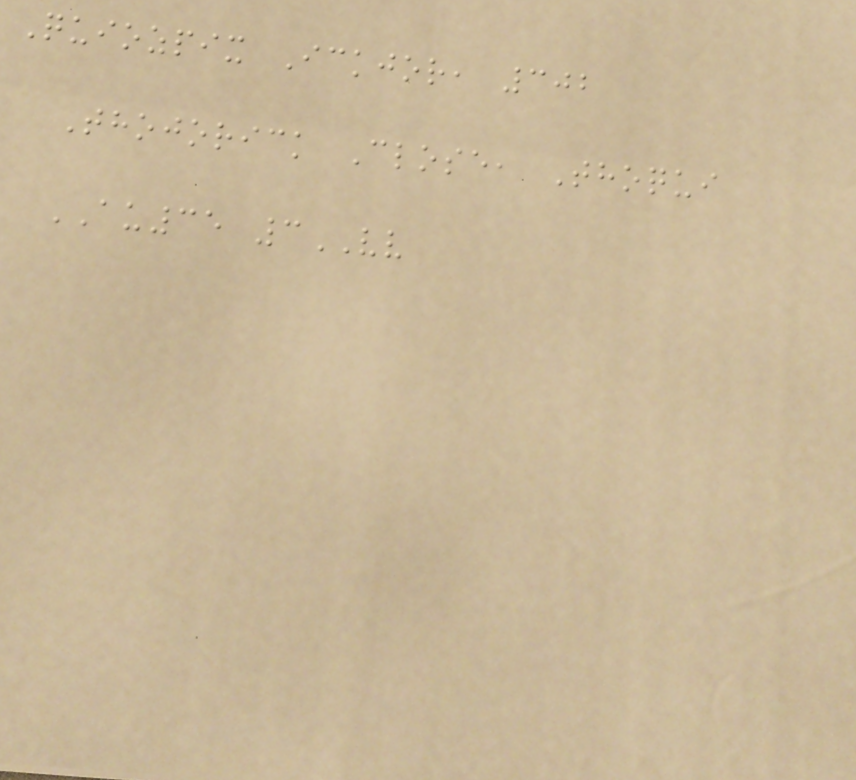Quiozpix Ickjor, 302
Thojorick Close, Thoqui
AU35 3VV
